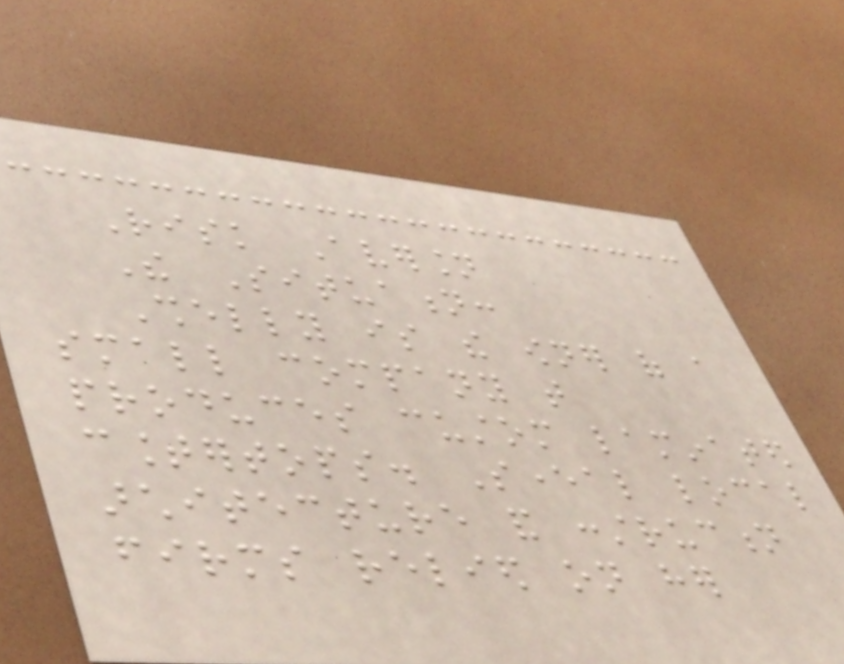Risk Aversion
The Situation:
Shelly is the owner of a
small company that
produces custom laminated
countertops. Several local
architecture and construction
firms relied on her
